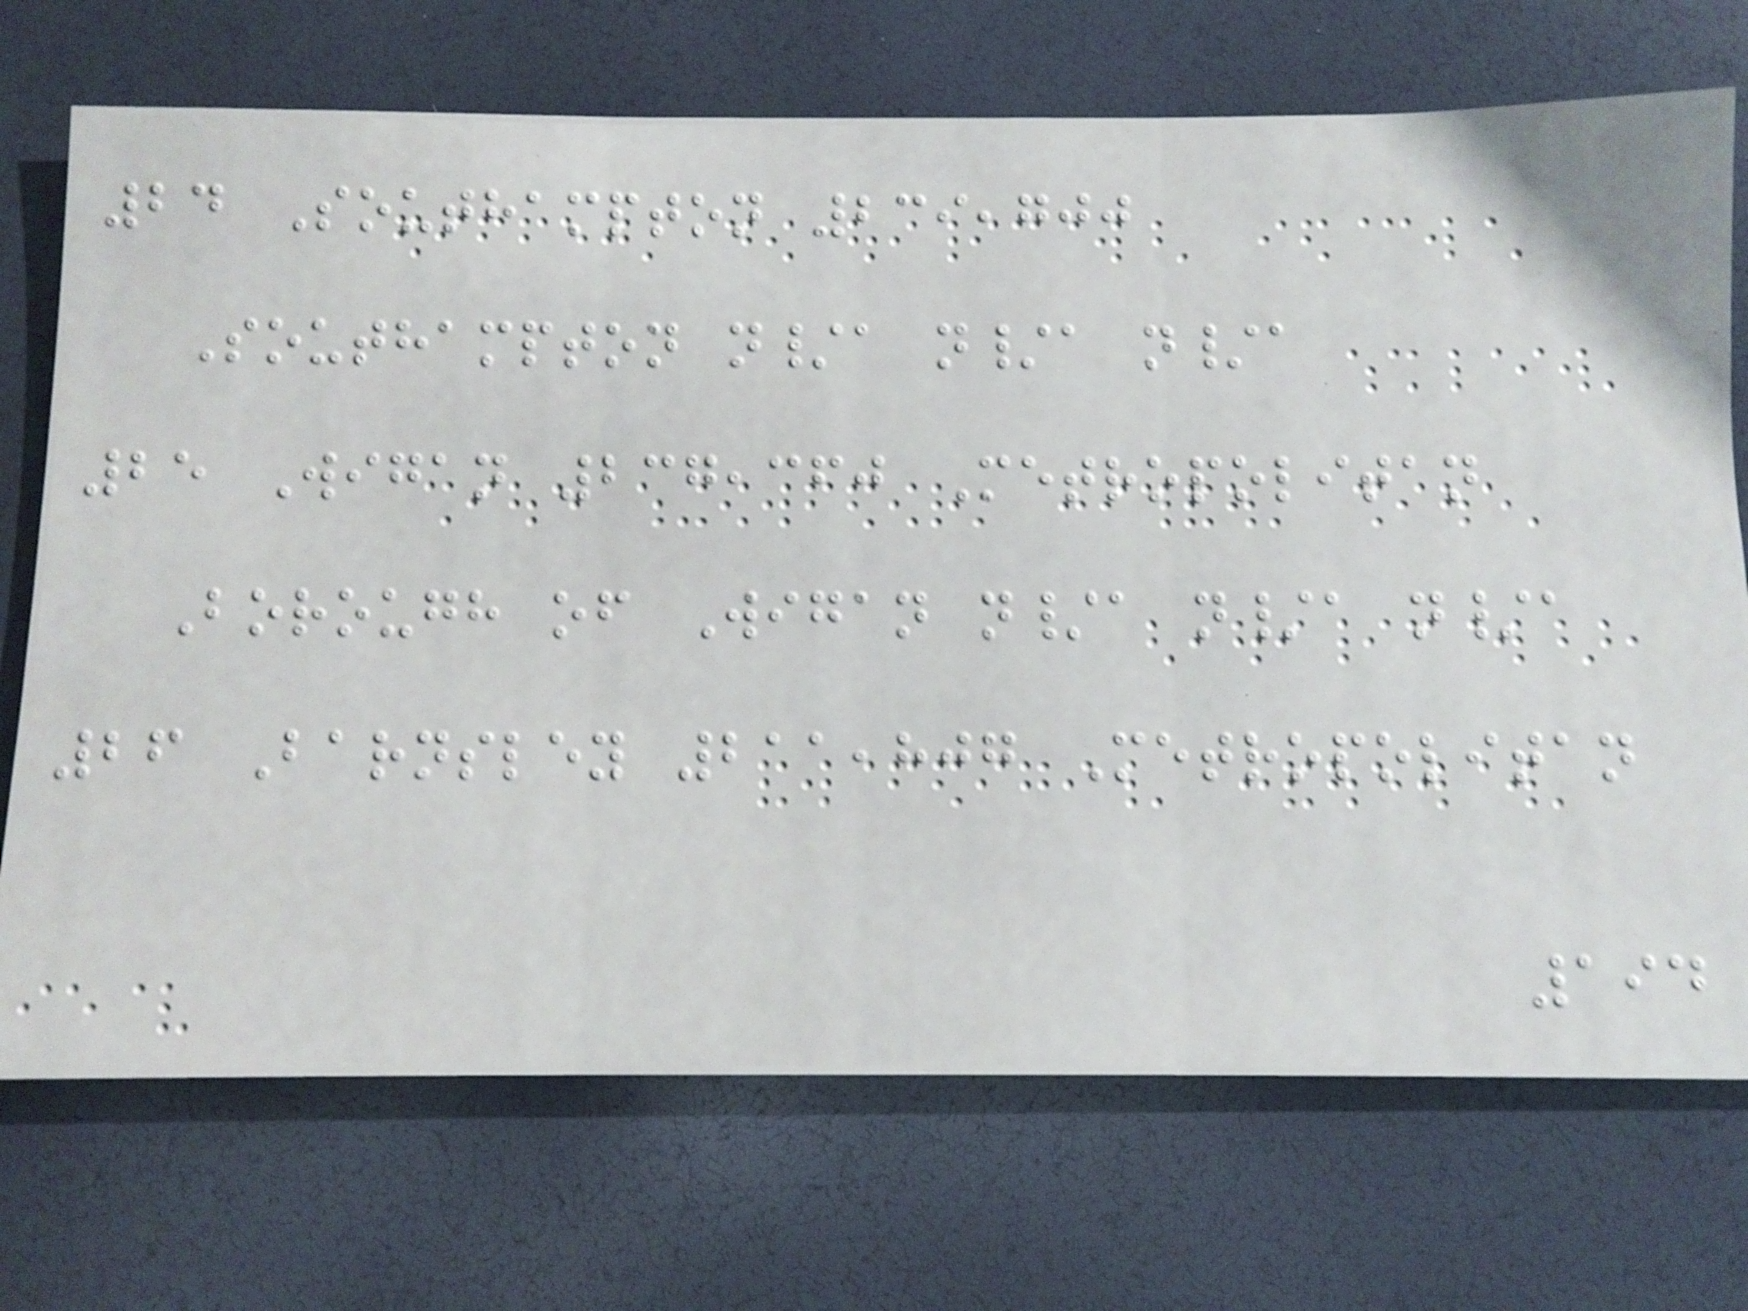24 Southampton 239,700
Southampton n/a n/a n/a
25 Wigan 237,360 Metropolitan
Borough of Wigan n/a n/a n/a
26 Barnsley 211,807 Metropolitan
194
